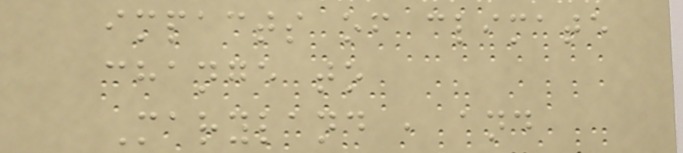impacts of climate
change to
Maryland , and
